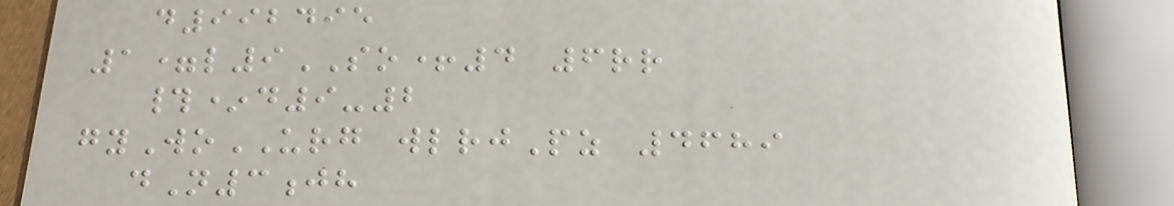d992495
1=l9SO+4 6rr
#*d9-2
gyWoURG wlrjPz 4689
dN3jh
